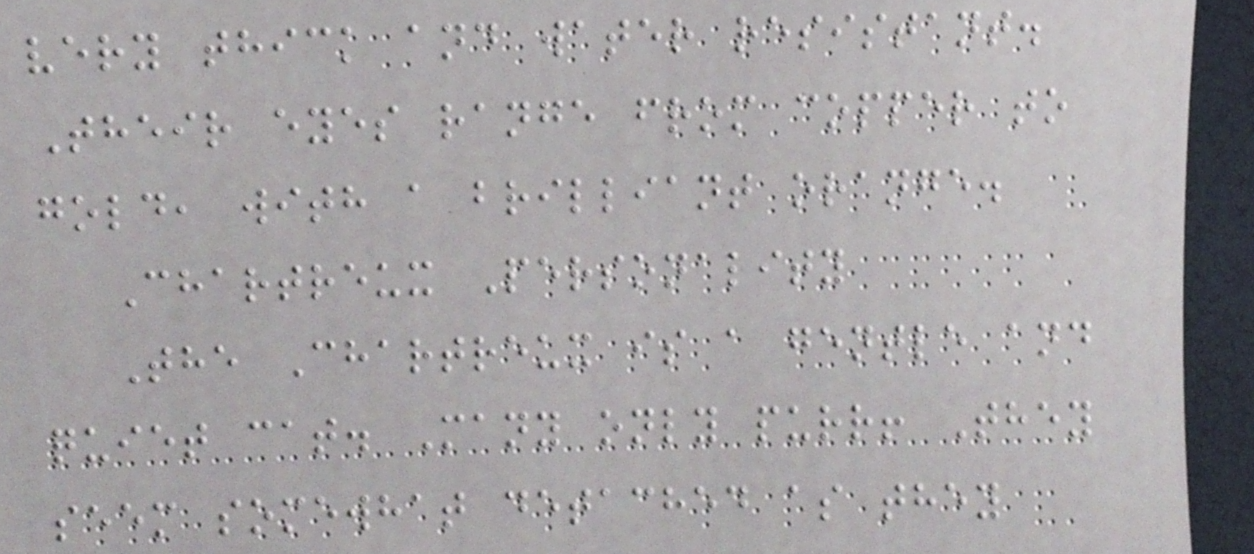very thick and water resistant.
Their eyes range from copper to
gold, with a brilliant orange.
Chartreux Personality
The Chartreux is a gentle and
quiet cat. Many only purr! They
seem somewhat detached as they
